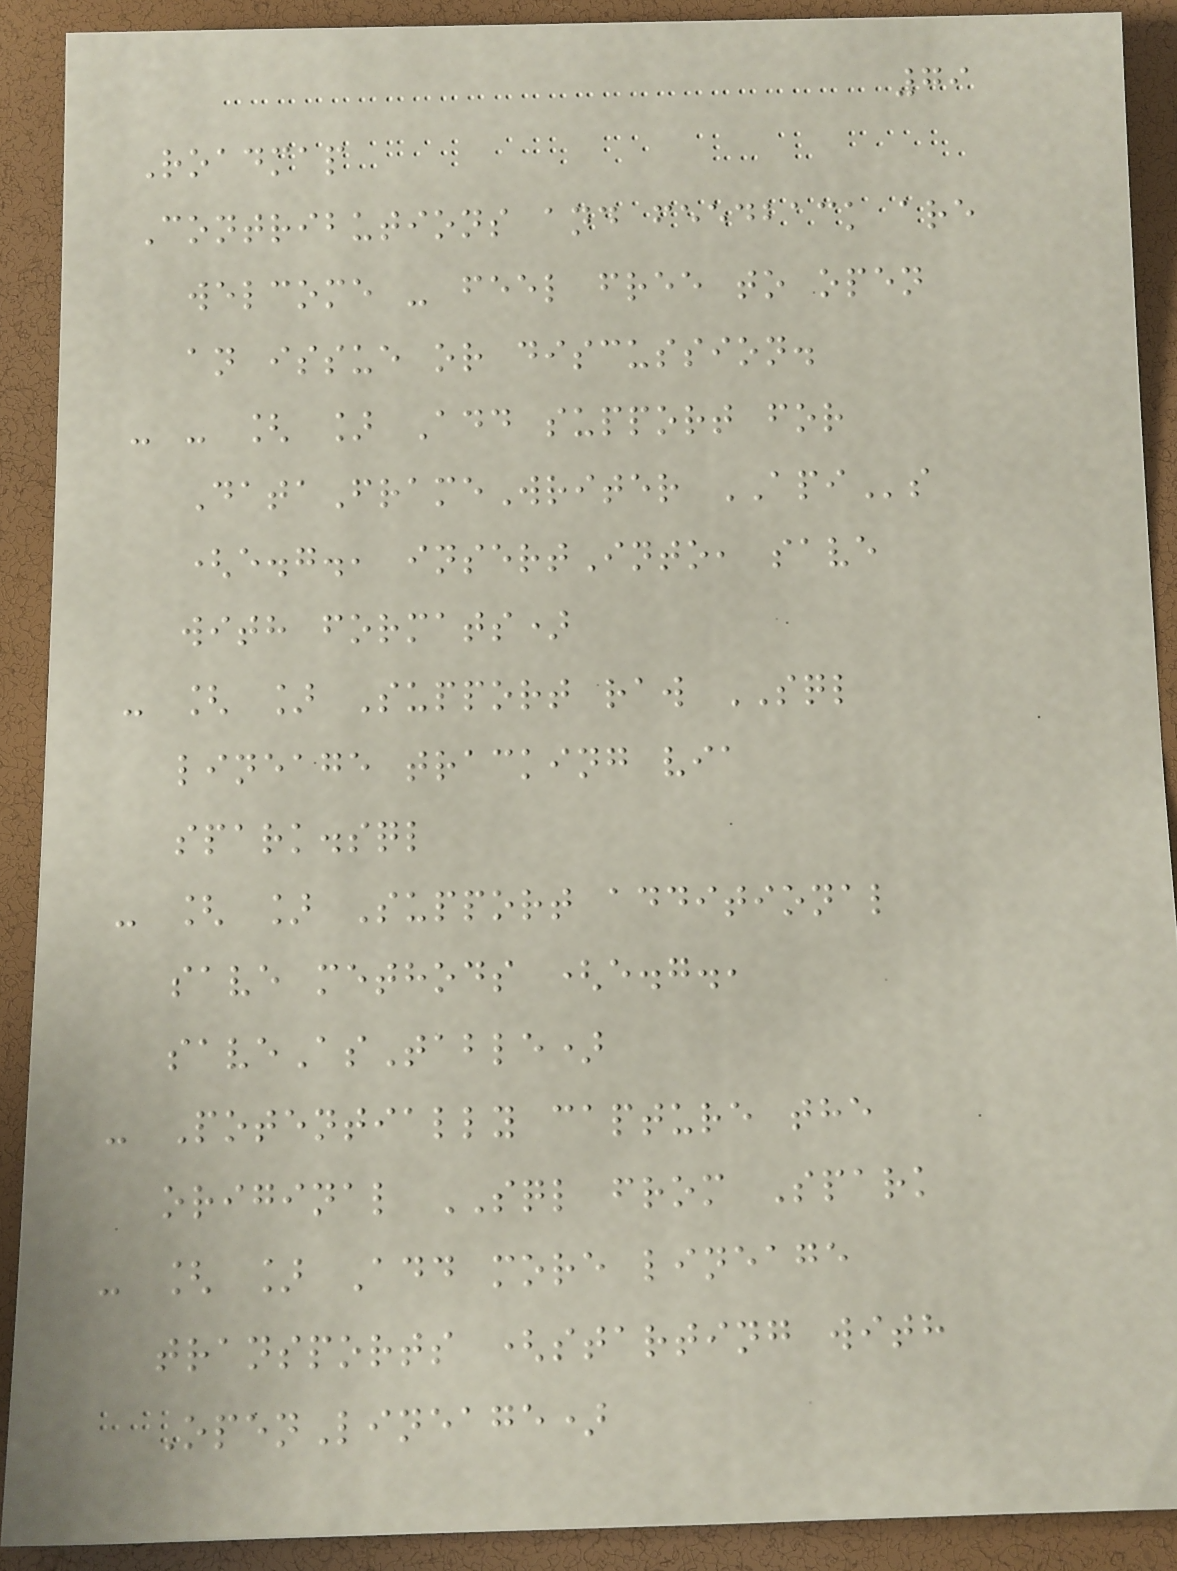79
Roadmap
Contributions and feedback are
welcome - feel free to open
an issue or discussion.
- - [ ] Add support for
DataFrameWriter APIs
(e.g., insertInto, save
with formats)
- [ ] Support raw SQL
lineage tracking via
spark.sql
- [ ] Support additional
save methods (e.g.,
saveAsTable)
- Potentially capture the
original SQL from Spark
- [ ] Add more lineage
transports (starting with
OpenLineage)
